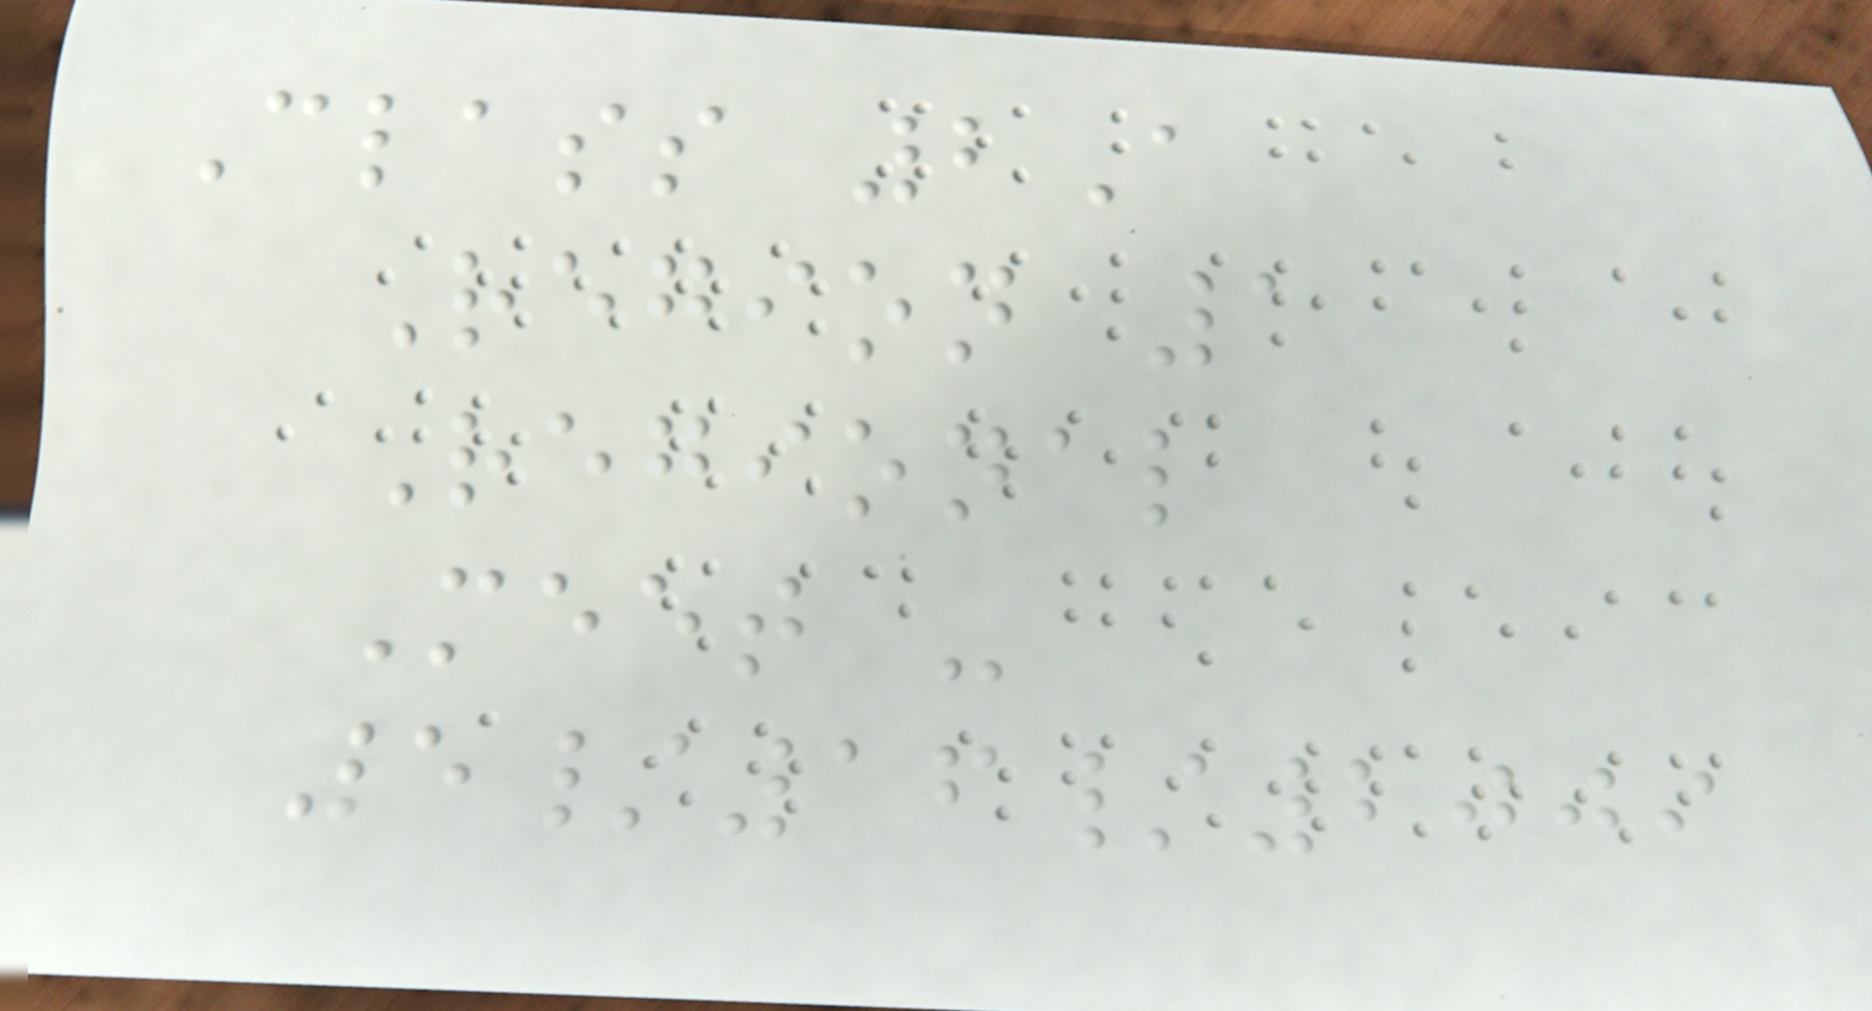Class 2A
Region 1
Regional
Meet -
5/16/2009
